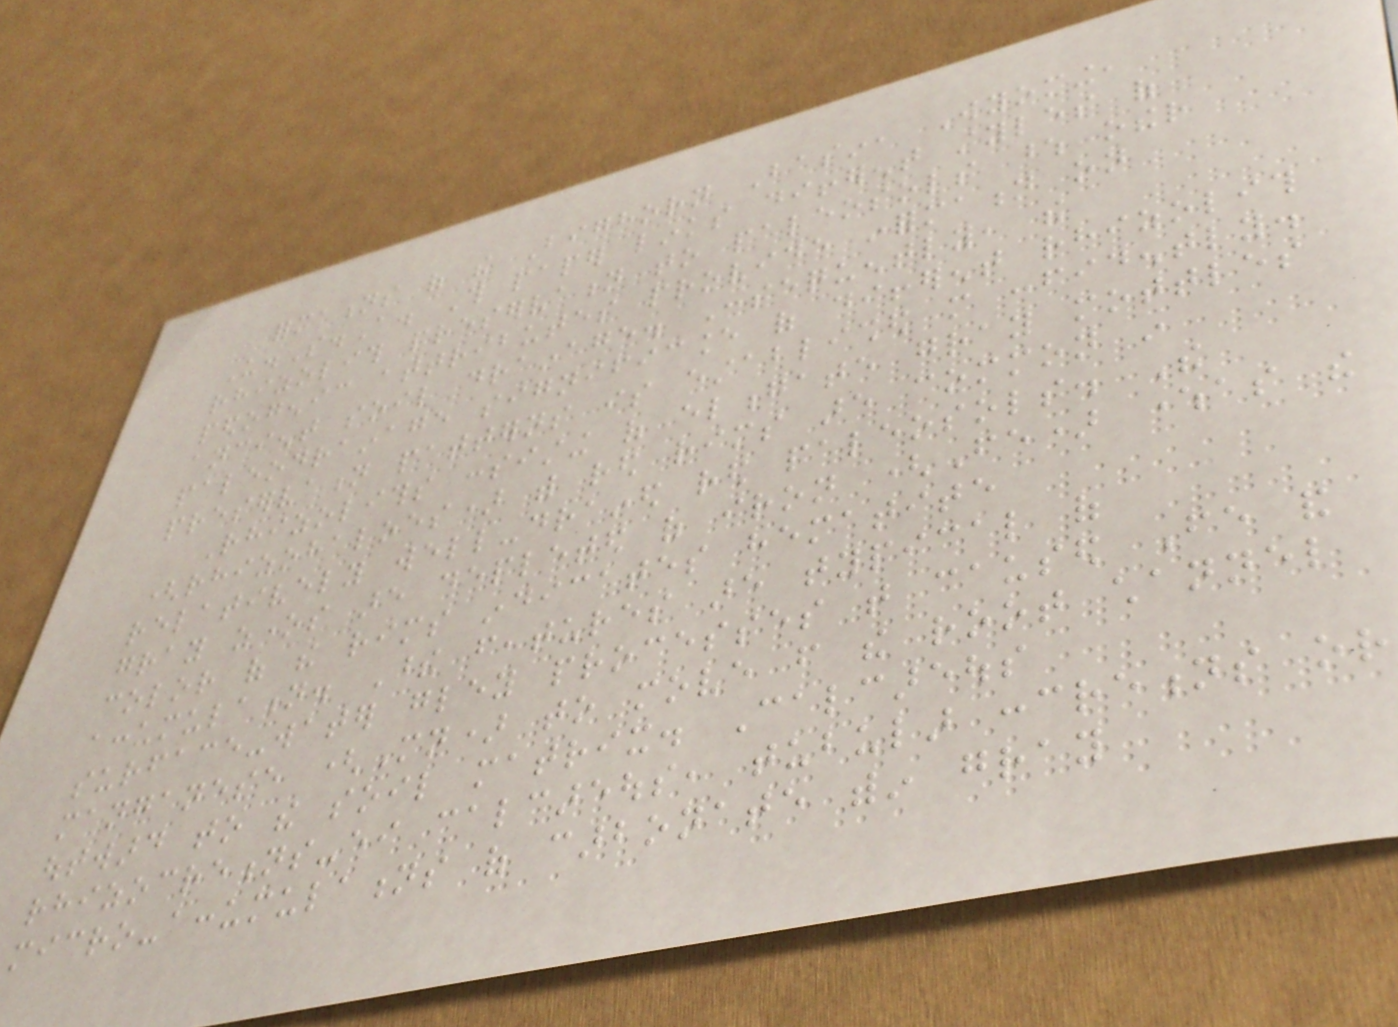formations of the Bighorn Basin, Wyoming,
U.S.A. This paper links different styles of
rhizolith preservation to paleosols whose other
pedogenic attributes provide information on
ancient soil drainage. Consequently, the
paleodrainage significance of different rhizolith
preservation patterns is established more confidently.
Rhizoliths consisting of elongate gray mottles
(rhizohaloes) with red rims are common in
relatively well-drained red paleosols. The
gray zones are depleted of iron (Fe) whereas the
color of the rims indicates hematite
accumulation. These features are typical of
surface-water gley processes that caused Fe and
manganese (Mn) to move from the root channel
outward to the soil matrix. Calcareous
rhizocretions-either calcareous, tubular concretions or
micro-accumulations of carbonate within gray
